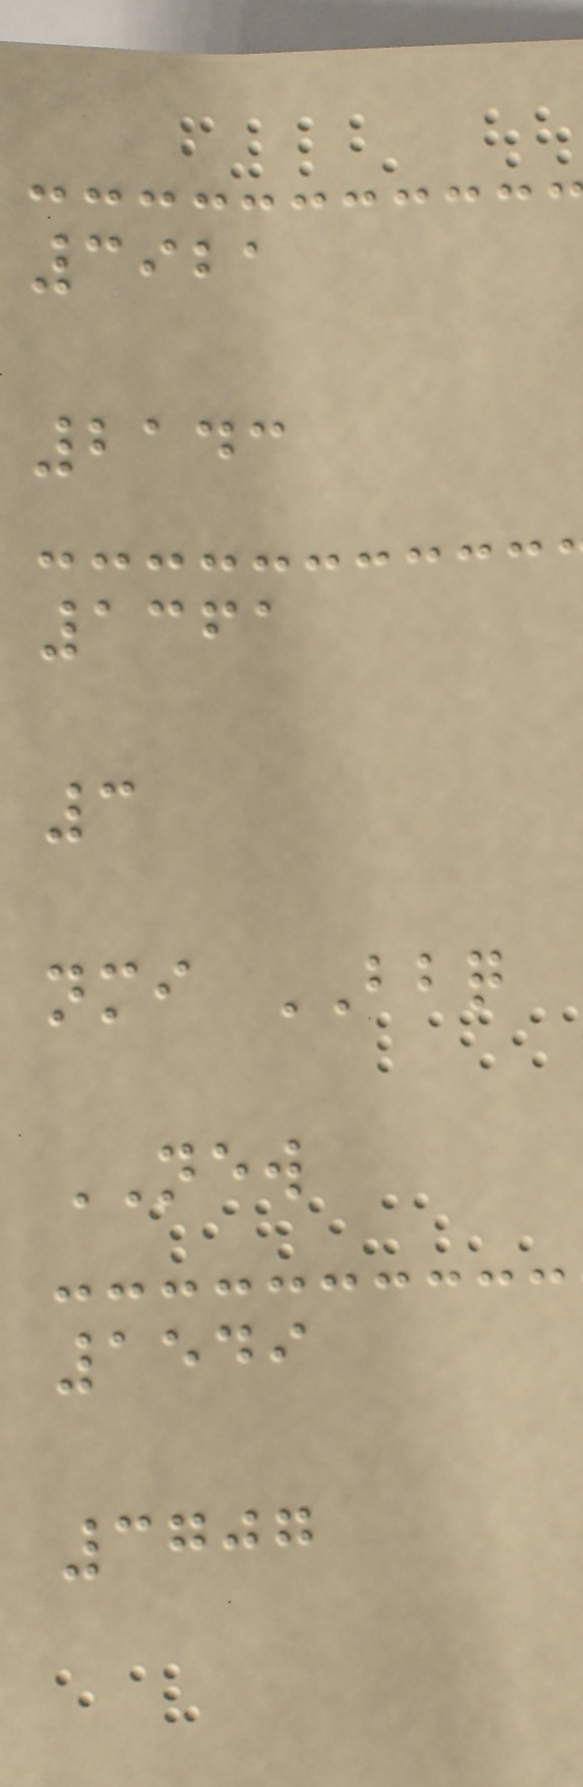3921
2143
1361
3
nmi BBQ
NEW
1549
3707
